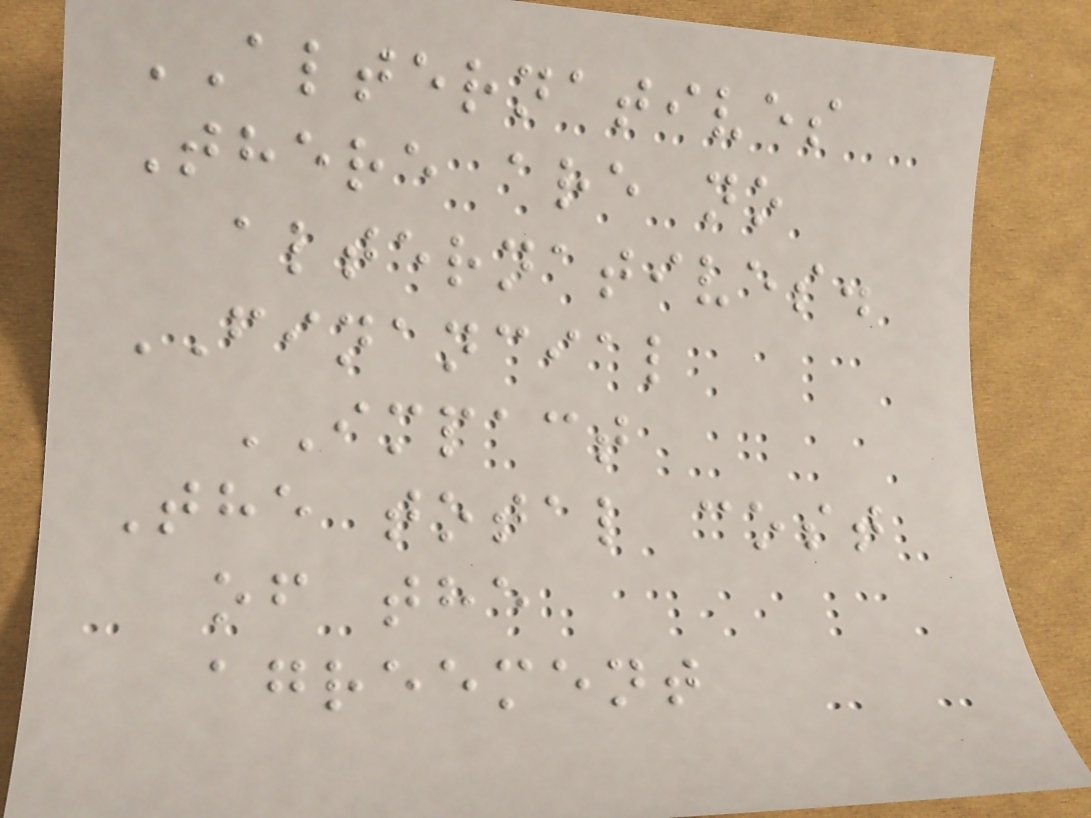ALTERNATIVES
There are no
alternatives.
FINANCIAL
IMPACT
The total cost
of the
agreement
